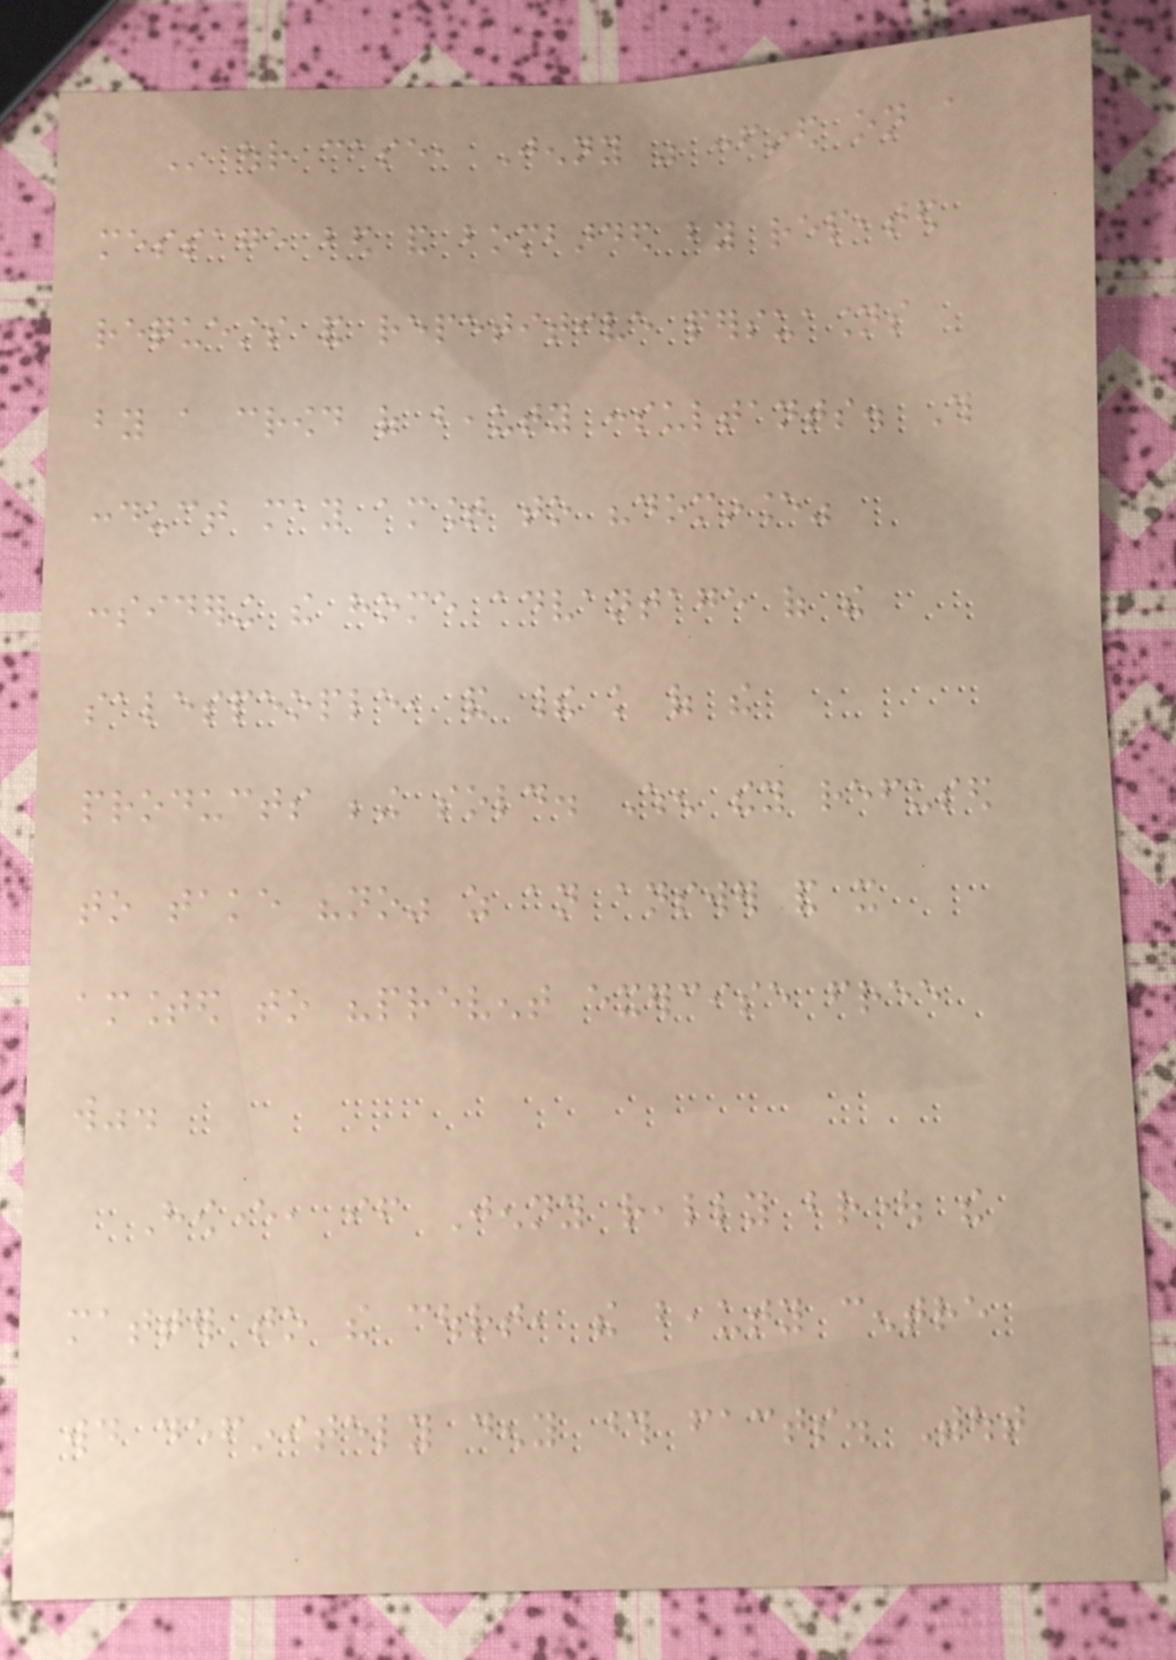In our case, Jenny was confined on a
message bed and bombarded by repeated
requests and repetitive persuasions
by a crowd of beauty consultants. This
conduct may amount to "dominance"
considering the home advantage of the
salespeople, and their knowledge of the
products being sold. When they refused
to take "no" as an answer and it
amounted to "prevent exercise free
will".
However, if Jenny really brought the
matter to the court, the beauty centre
would definitely deny those facts. Without
